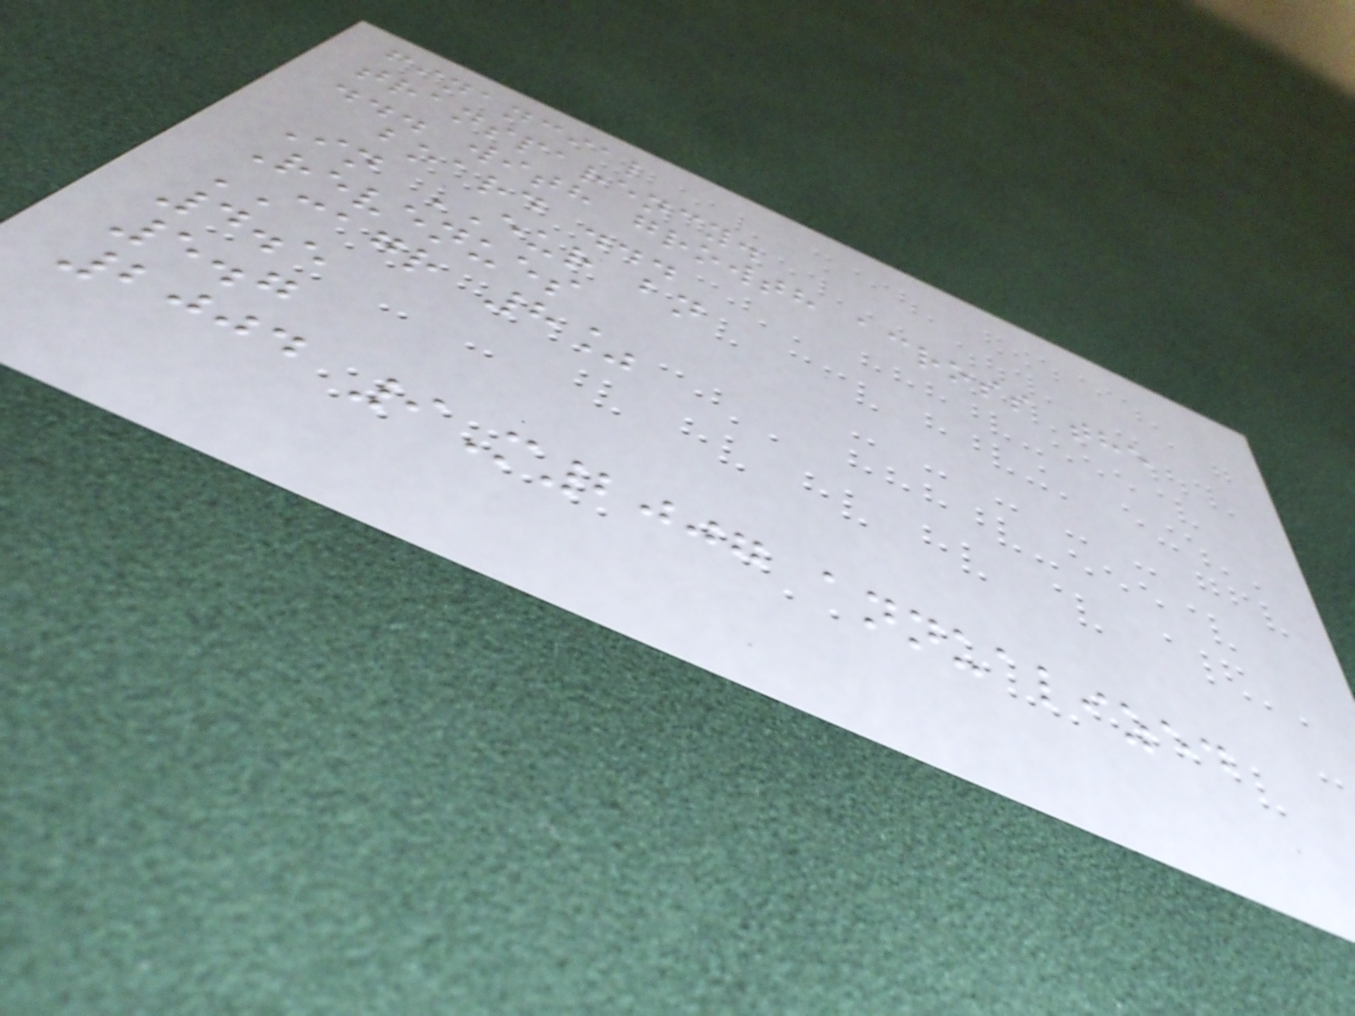financial
transparency.
... with growth across the
board ...
In EUR bn
Revenues
CAGR 8%
4.5
5.7
2004 9M2007 annualized
